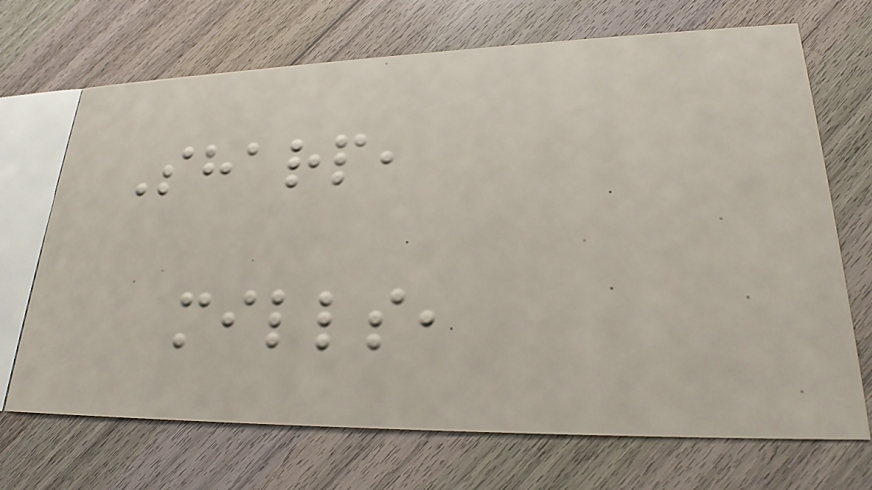Sharp,
mills,
